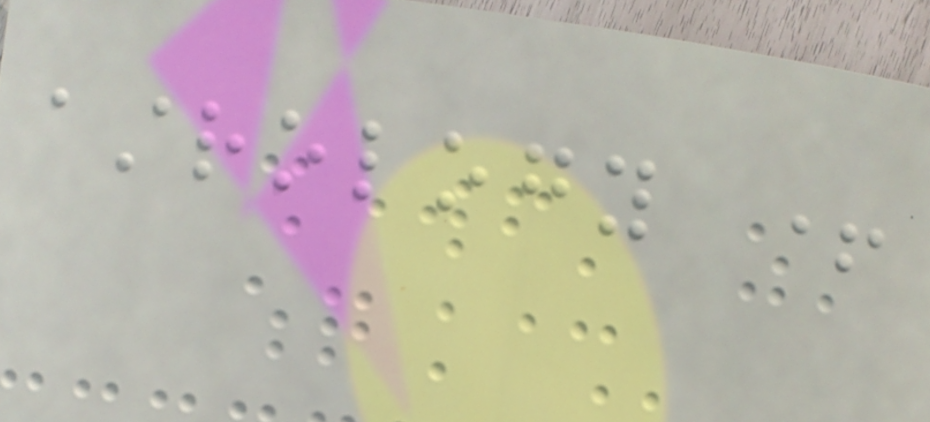astrology +
